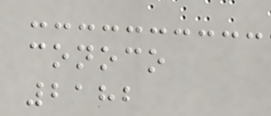conoco
2182
